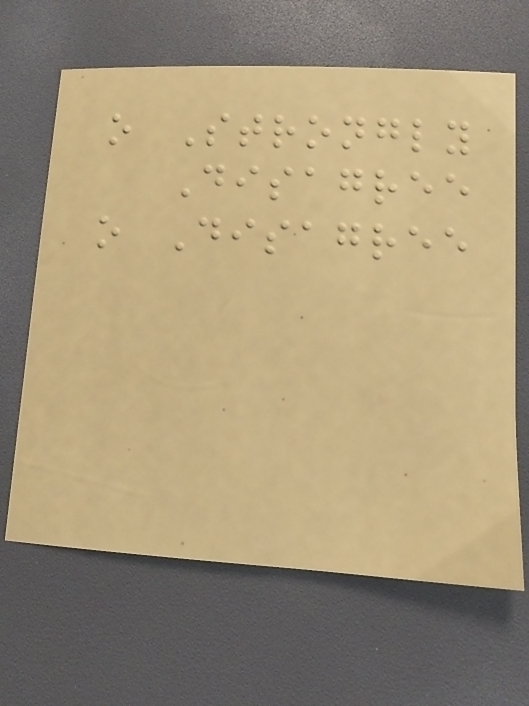o Strongly
Disagree
o Disagree
